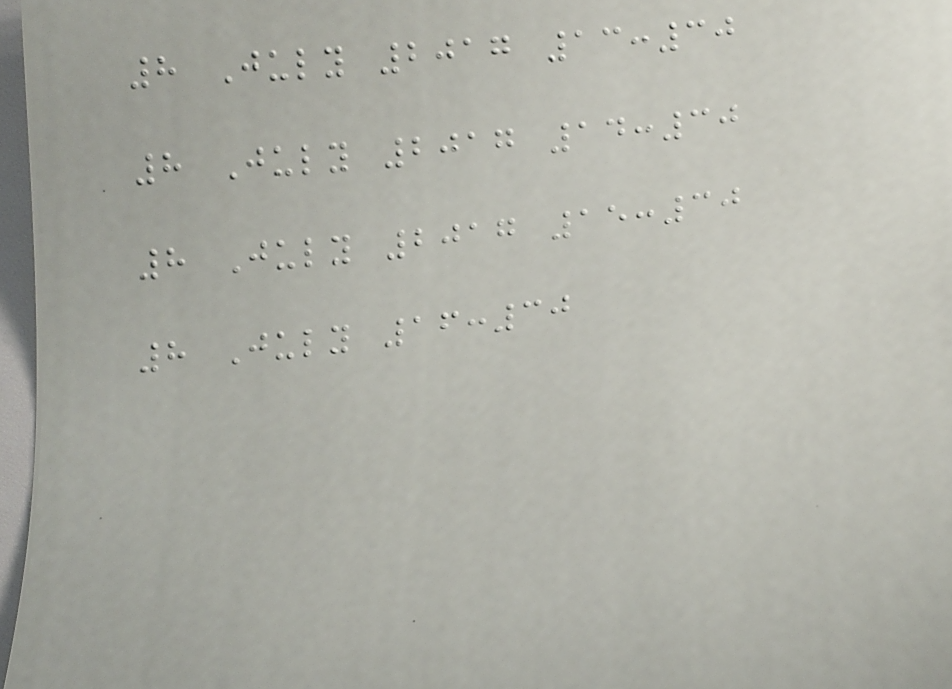8 July 2017 13:30
8 July 2017 14:30
8 July 2017 15:30
8 July 16:30
